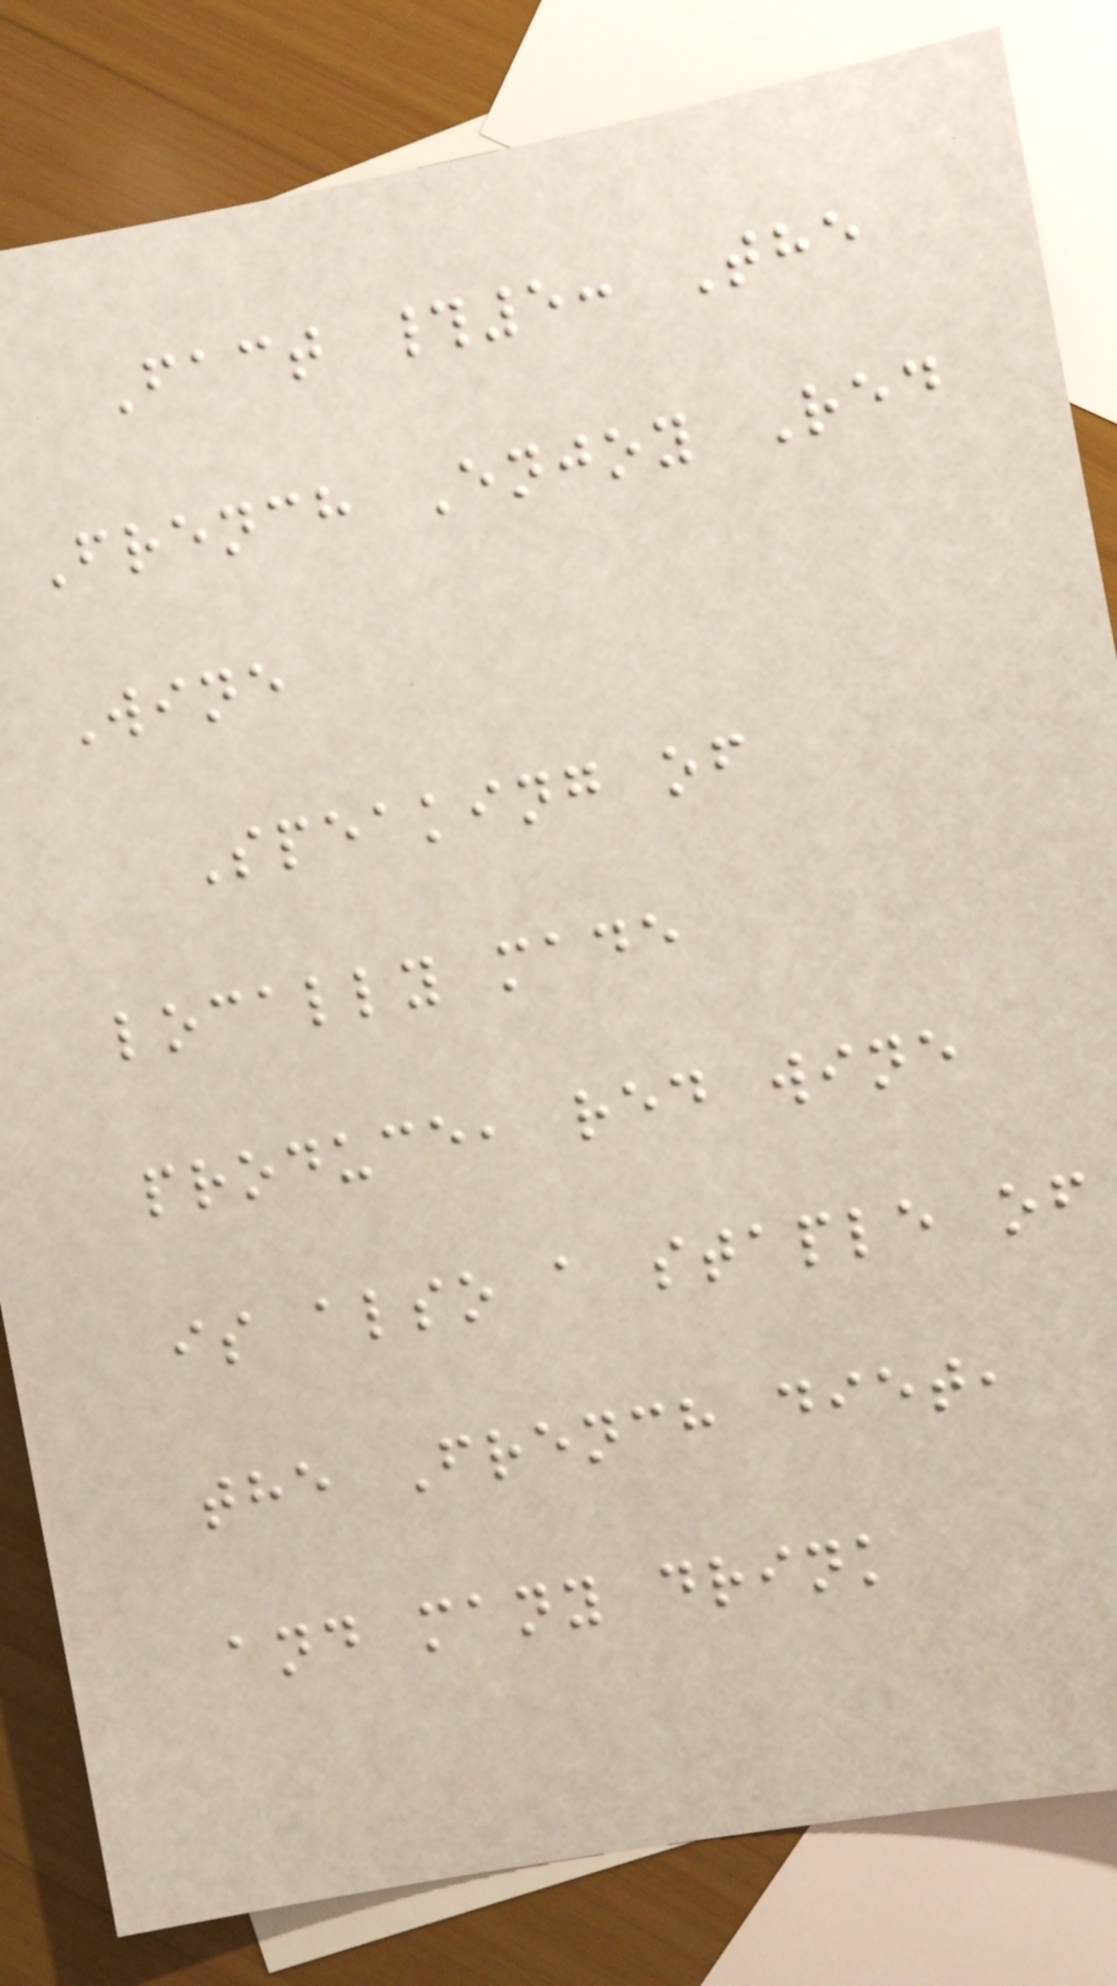Fact #5: The
French Enjoy Red
Wine
Speaking of
locally made
produce, red wine
is also a staple of
the French diet,
and many drink
